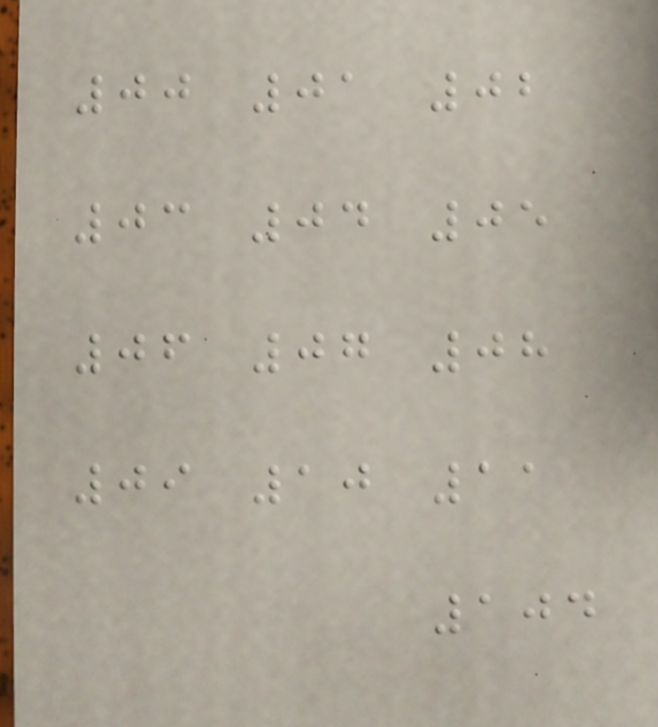00 01 02
03 04 05
06 07 08
09 10 11
104
